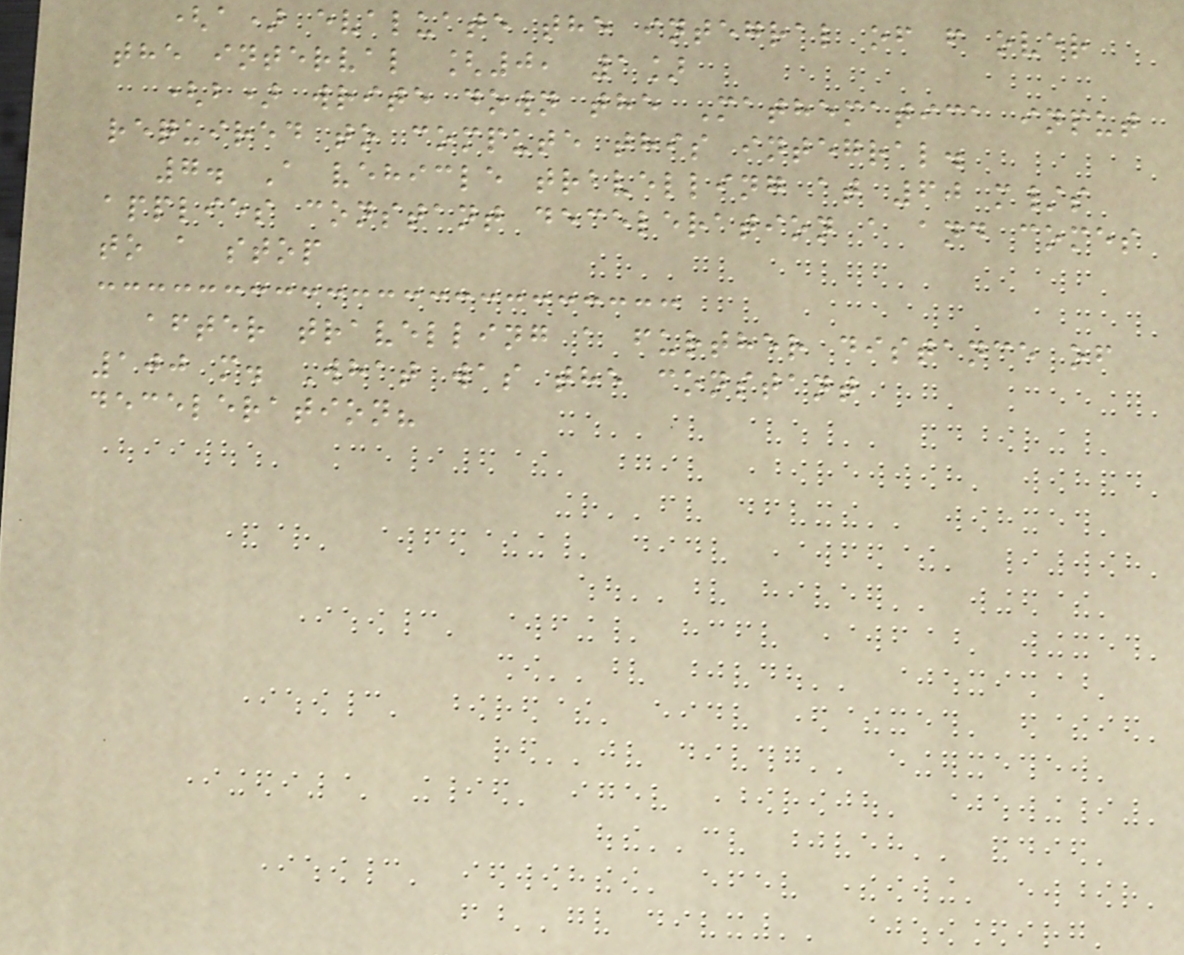(a) evaluate the integral of f over
the interval [0, 1]
(b) write down the Mathematica input
required to compute this integral.
7. A vehicle travelling at 60 m/s
applies constant deceleration a and comes
to a stop
after travelling a further distance of
100 m. What was the constant
deceleration?
